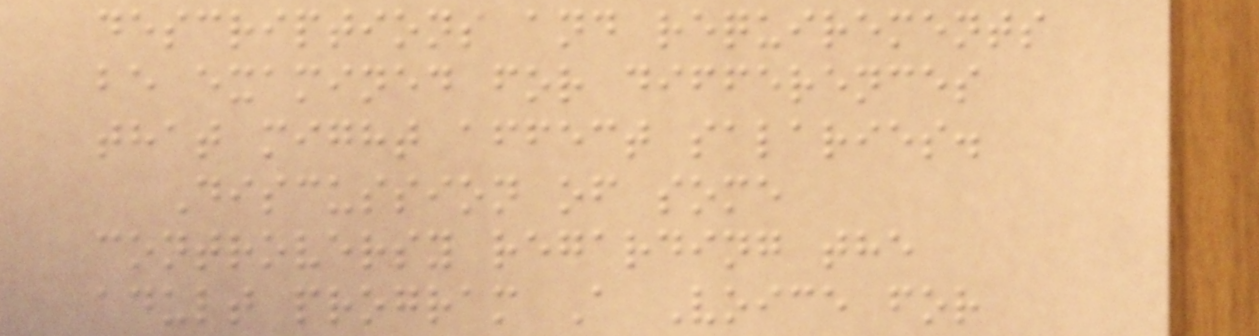descriptions and requirements
be examined for differences
that might affect salaries.
Discussion of some
controversy regarding the
adult program A Voice for
